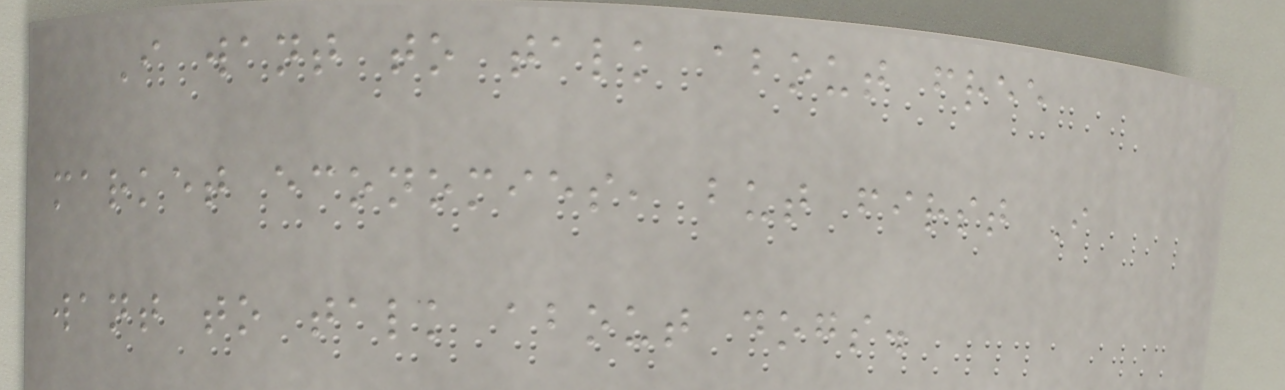I want to talk about free
market economies, but first I
want to talk about dogs.
